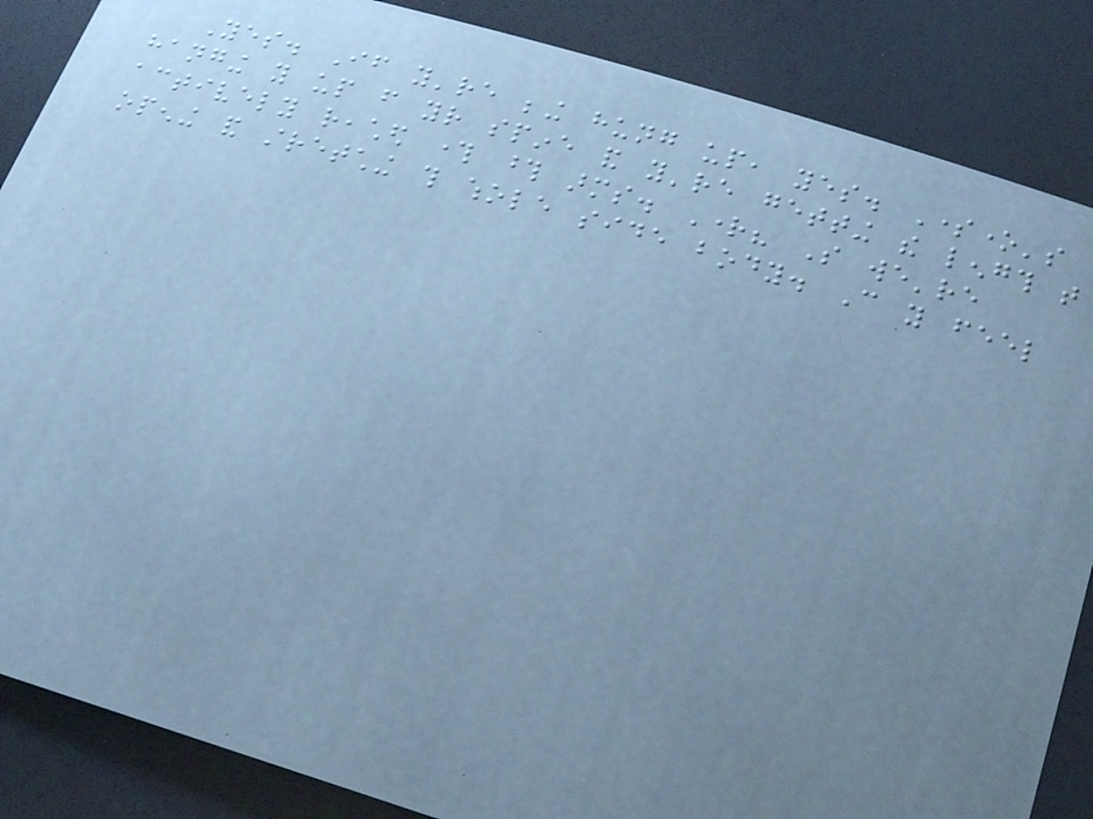Yes. If you're being hung up, yes. Someone's
hanging you up from your spine and you're getting the length that
actively reached through those arms. Right? So we're
opening and stretching this whole side body. Can you feel
